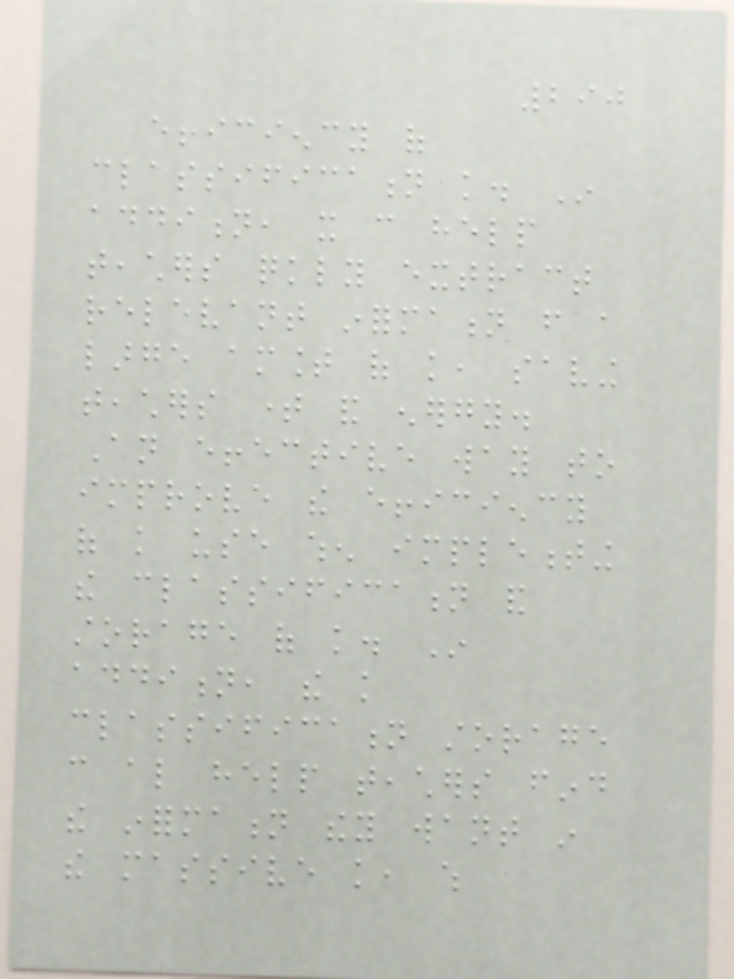290
efficiency of
classification knowledge. In
addition, it can help
teachers quickly extract
relevant information from a
large amount of knowledge, saving
teachers time and energy.
An effective way to
improve the efficiency
of knowledge use when implementing
the classification and
storage of knowledge. In
addition, the knowledge
classification storage
can also help teachers find
the information they want in
the massive knowledge, which
